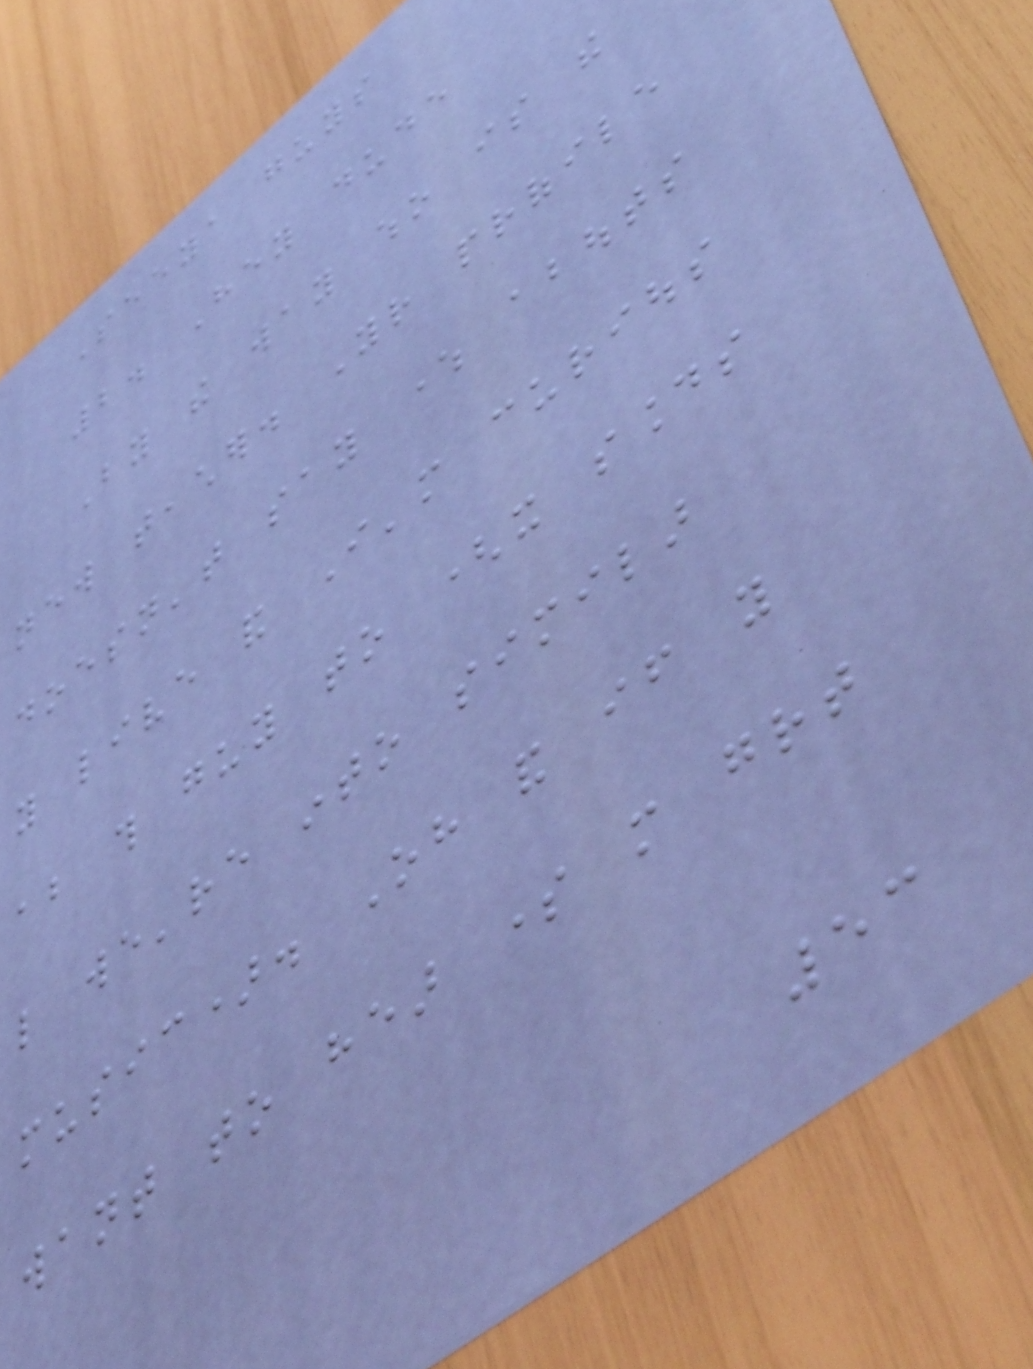Seeya guys
2. Hey dude
By the way who is the
new teacher. Your profile
doesn't say where abouts
you live and I'm curious
about this guy to (it sounds
like we're into similar
music). Oh and if you
want to hear some more great
53
